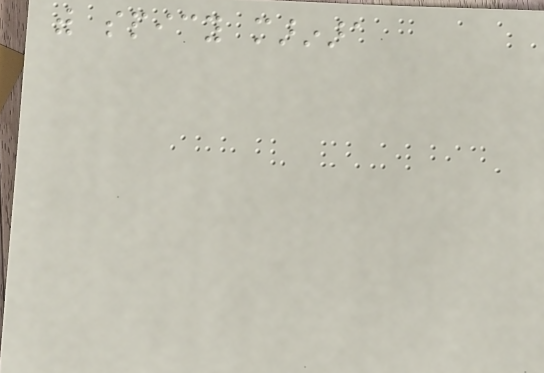with spicy marinara
